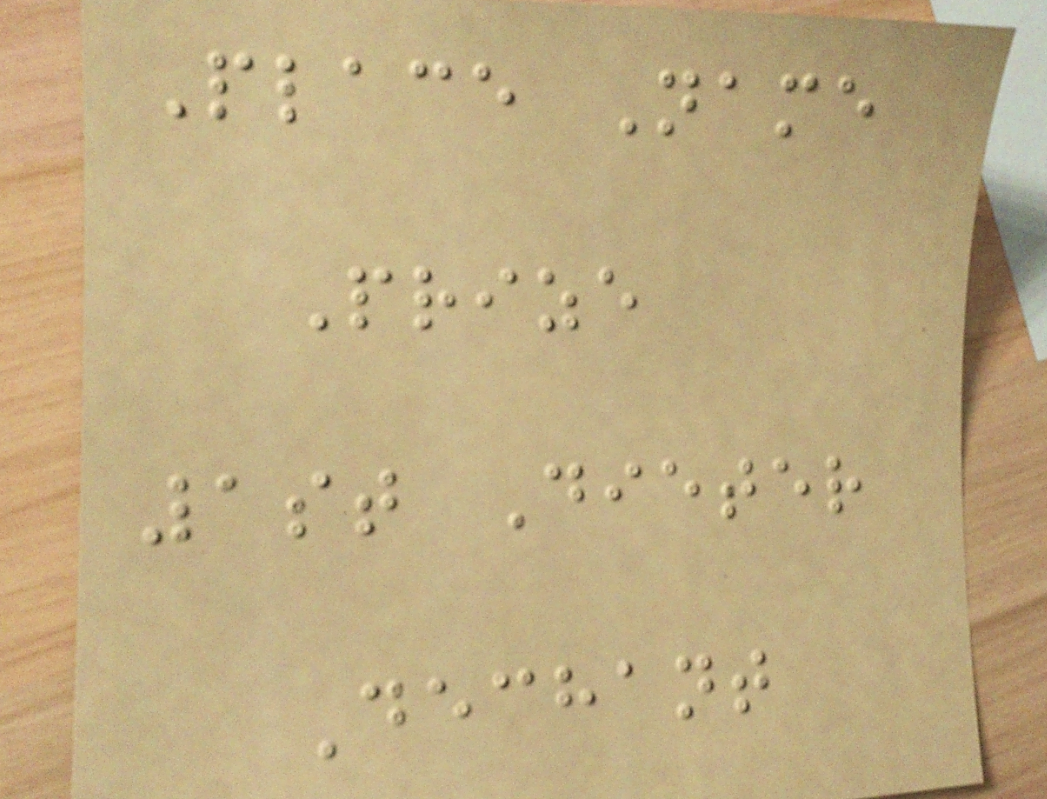Place Name
Prize
1st Dieter
Dechant
